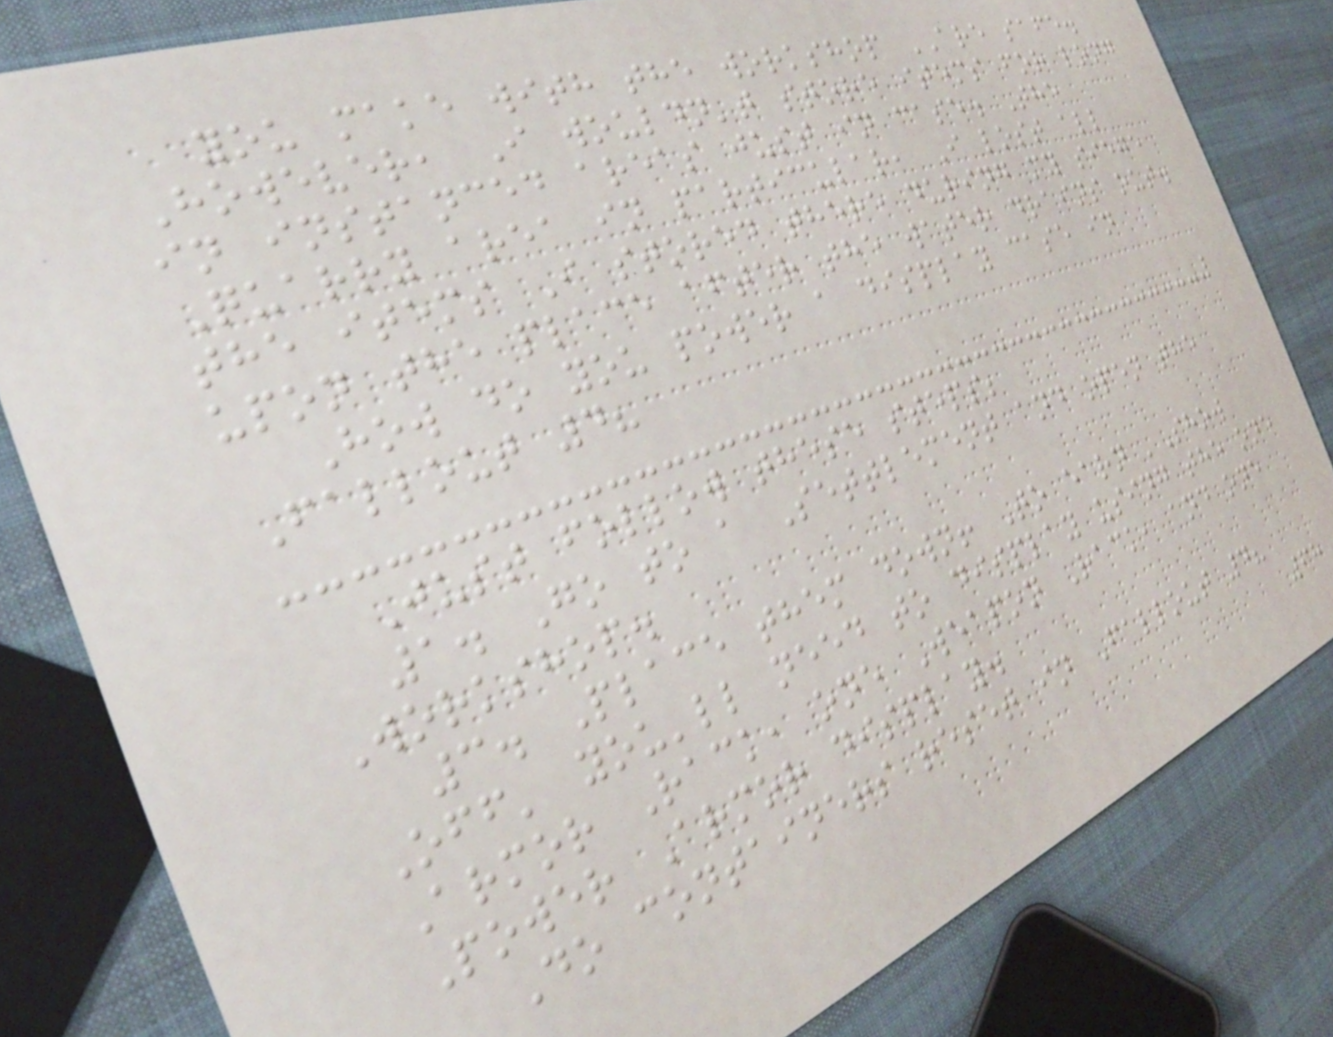you make with the workshop ARE safe.
However, I wouldn't store items for long
in instanced areas just in case. The
Quarry area in particular, I lost all
the items I stored there during my siege
upon the place after the water drains out.
How do you power a display case in
Fallout 4?
Just follow these steps;
1. Go to a Settlement and open the
Workshop.
3. Place them down! To earn 'Show
Off' you'll need to display using the one
Armor Rack, one Weapon Rack, and one
Power Armor display.
Do containers reset in Fallout 4?
68
